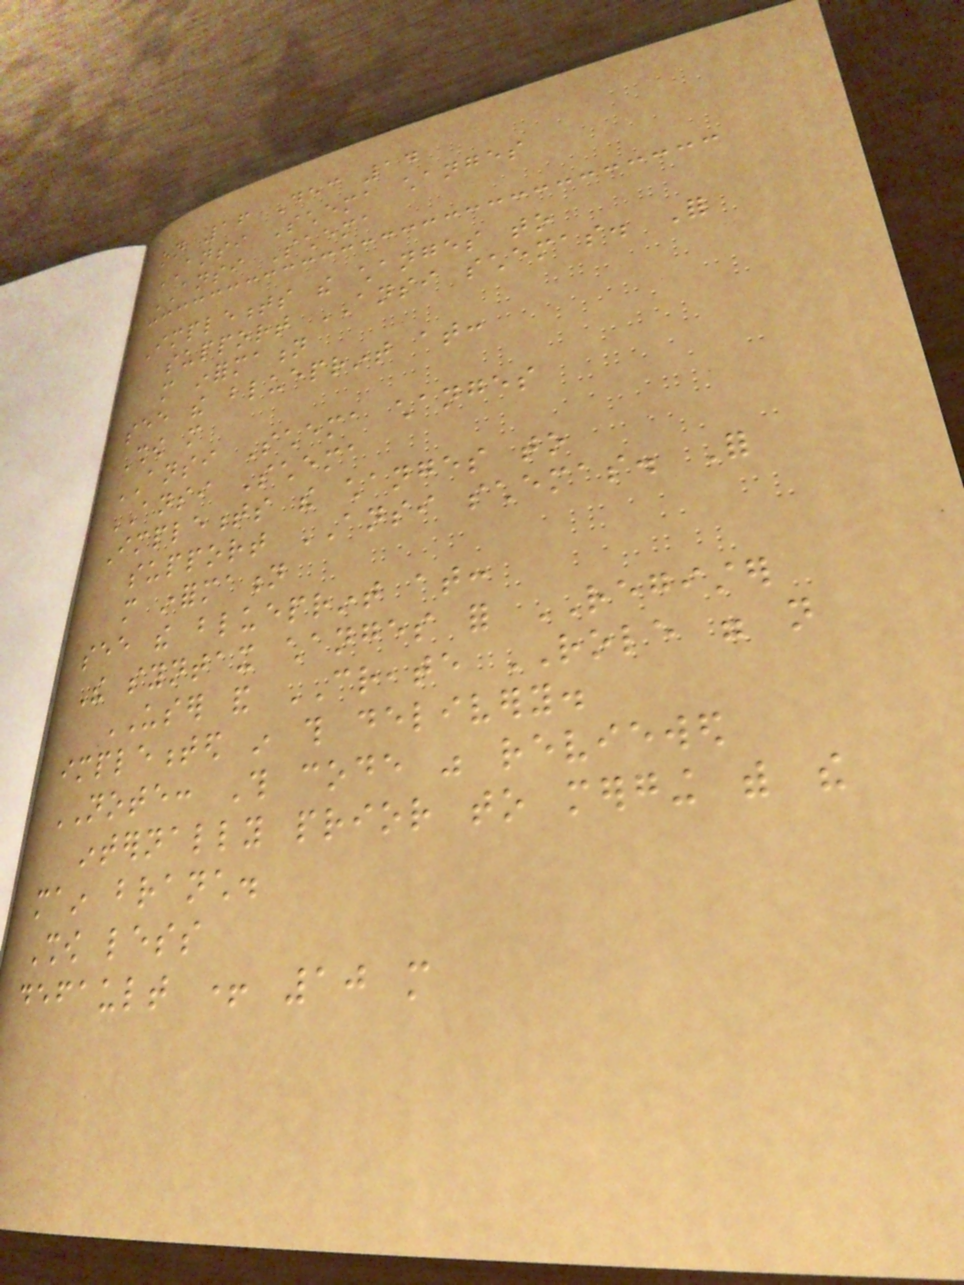on 16 Dec 14
ANSI Schema changes
ANSI Schema
Implements the changes to
support ANSI schemas. For
more information
see the blueprint at:
Show more
ANSI Schema changes
ANSI Schema
Implements the changes to
support ANSI schemas. For
more information
see the blueprint at:
The syntax changes for REGISTER
USER and CREATE ROLE were not
implemented in this delivery.
NOTE: This code was reviewed
internally prior to merging with the
main branch.
Show less
default + 10 more
